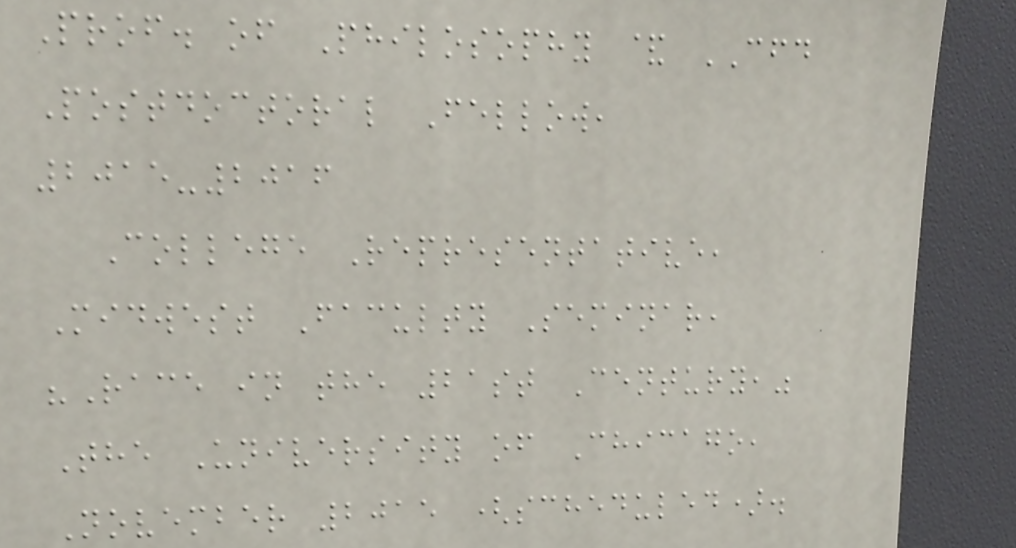Prof. of Philosophy & CFD
Postdoctoral Fellow,
2015-2016
College Representative,
Midwest Faculty Seminar,
"Race in the 21st Century,"
The University of Chicago,
November 2015 (scheduled).
